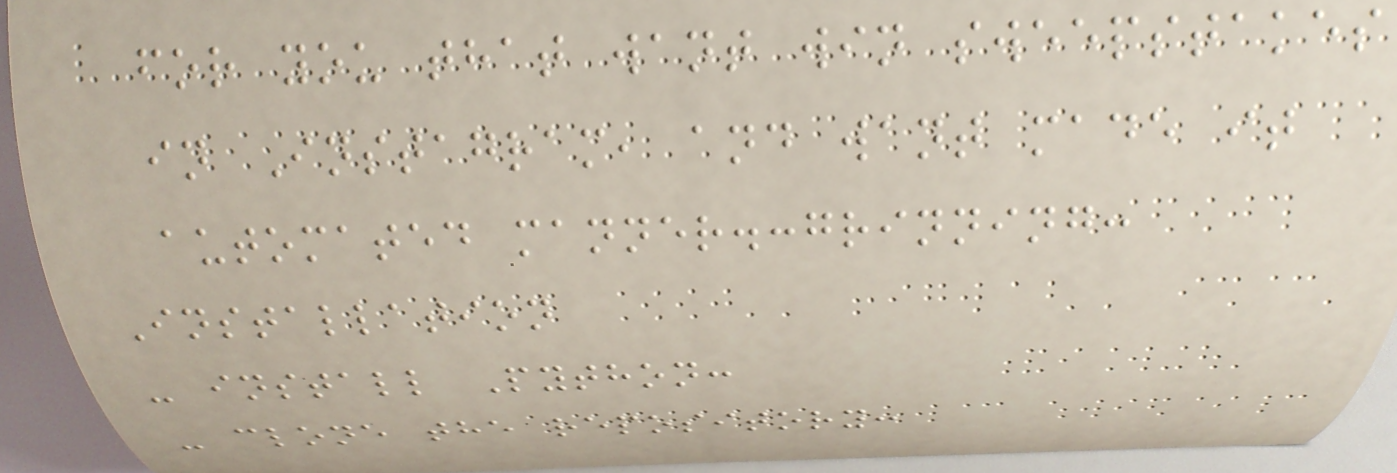for you that want win sweepstakes
in Instagram, and want made it
automated manner.:grinning:
Installation
- install Python:
- clone the repository:
